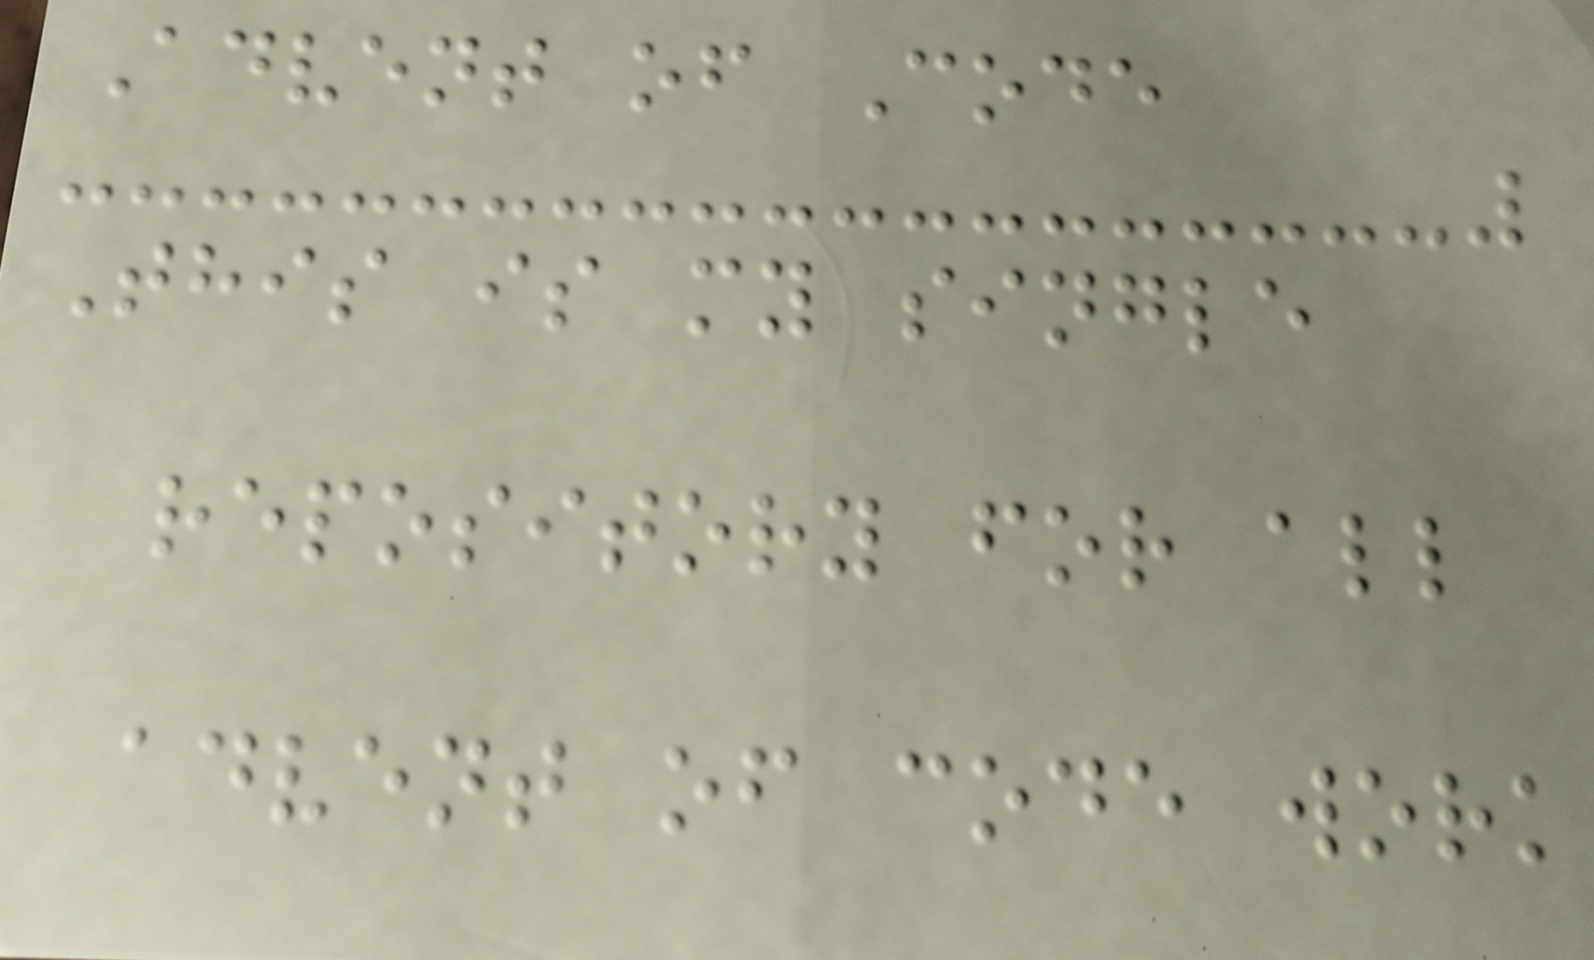Advent of Code
This is my single
repository for all
advent of code work
